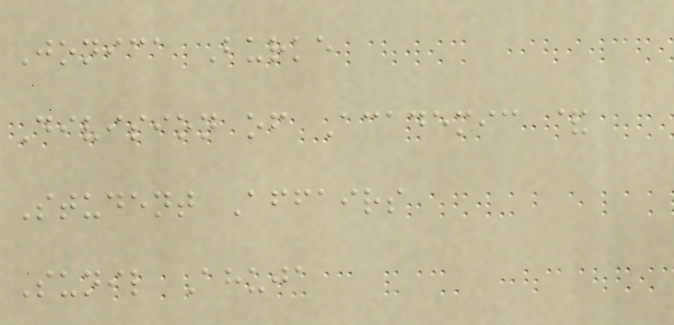Jonica Burke
Division of Academic &
Student Affairs
Sunil Ahuja
